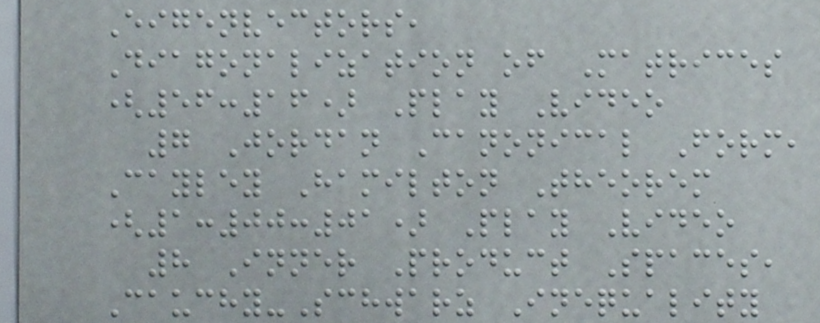Eigenvectors,
Diagonalization of Matrices
(56:16) Play Video
7 Jordan Canonical Form,
Cayley Hamilton Theorem
(1:00:01) Play Video
8 Inner Product Spaces,
Cauchy-Schwarz Inequality
